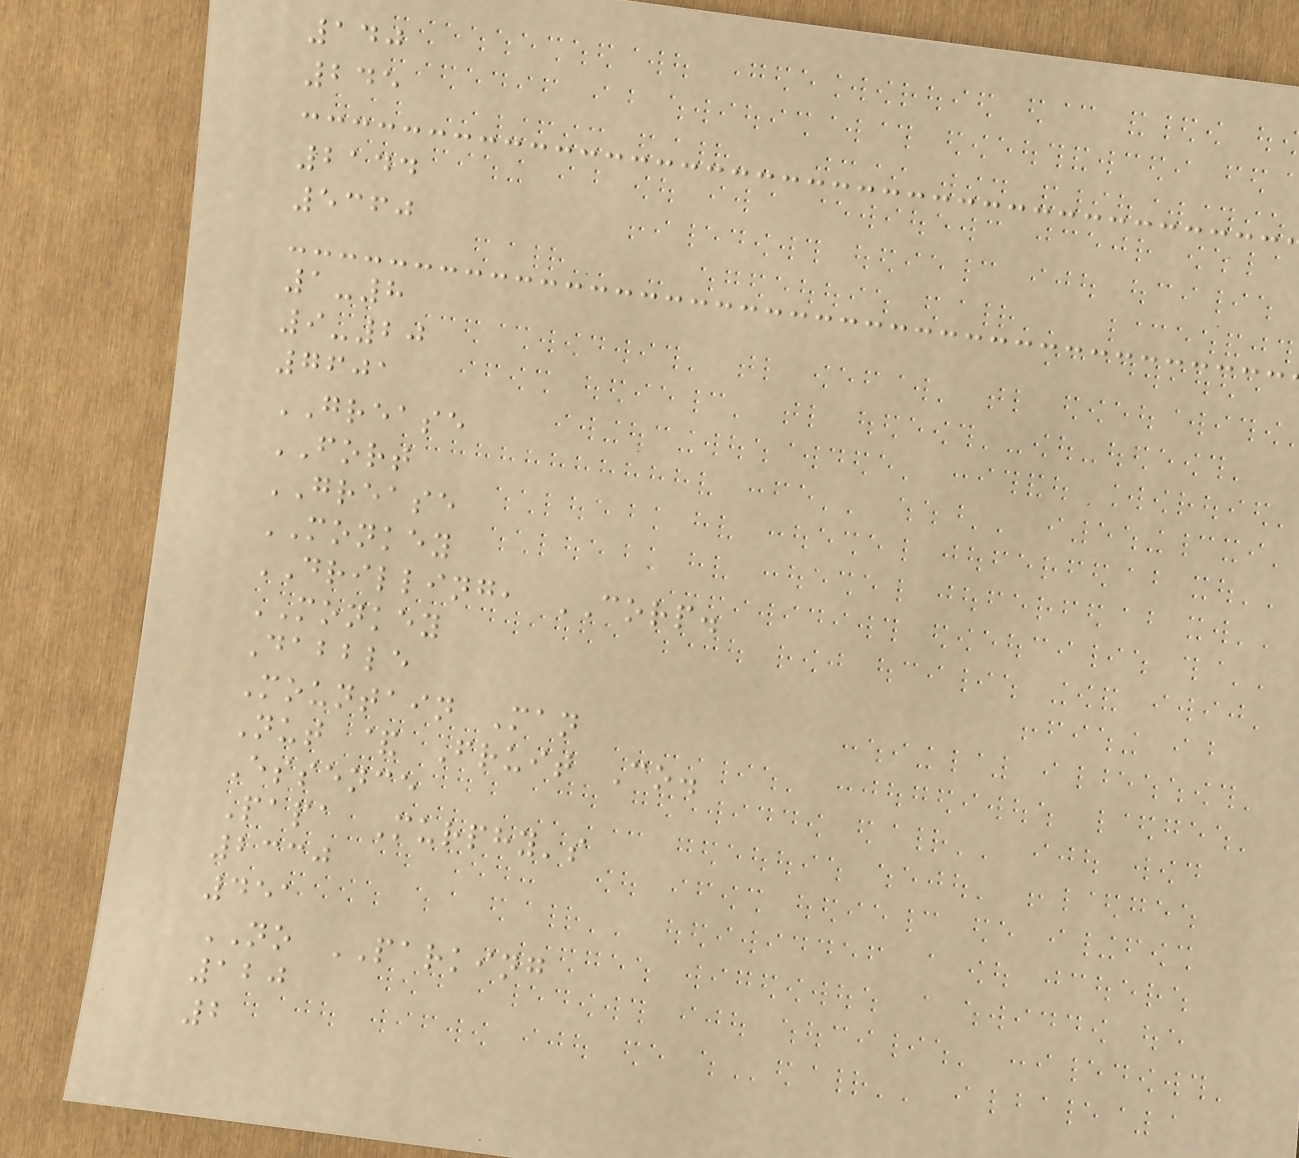140
245
2144
5360
1-8
9-20
7601
GREASE
FORT
GREASE
MONKEY
DRILLING, CORP.
MONKEY
Dabble
Mountain Man
Nut & Fruit Co.
Essence
Papa Murphy's
2330
451
NO PARKING
120
2
